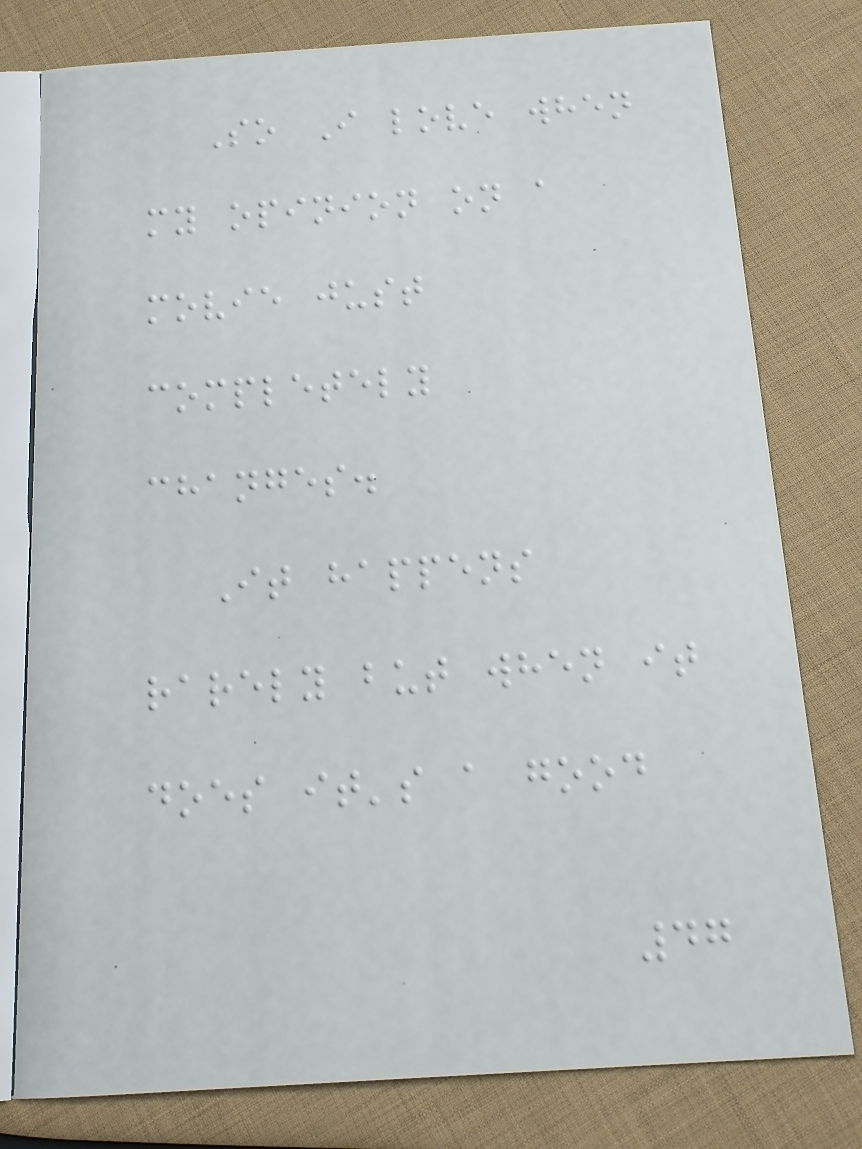So I love when
my opinion on a
movie just
completely
changes.
It happens
rarely but when it
does it's a good
47
